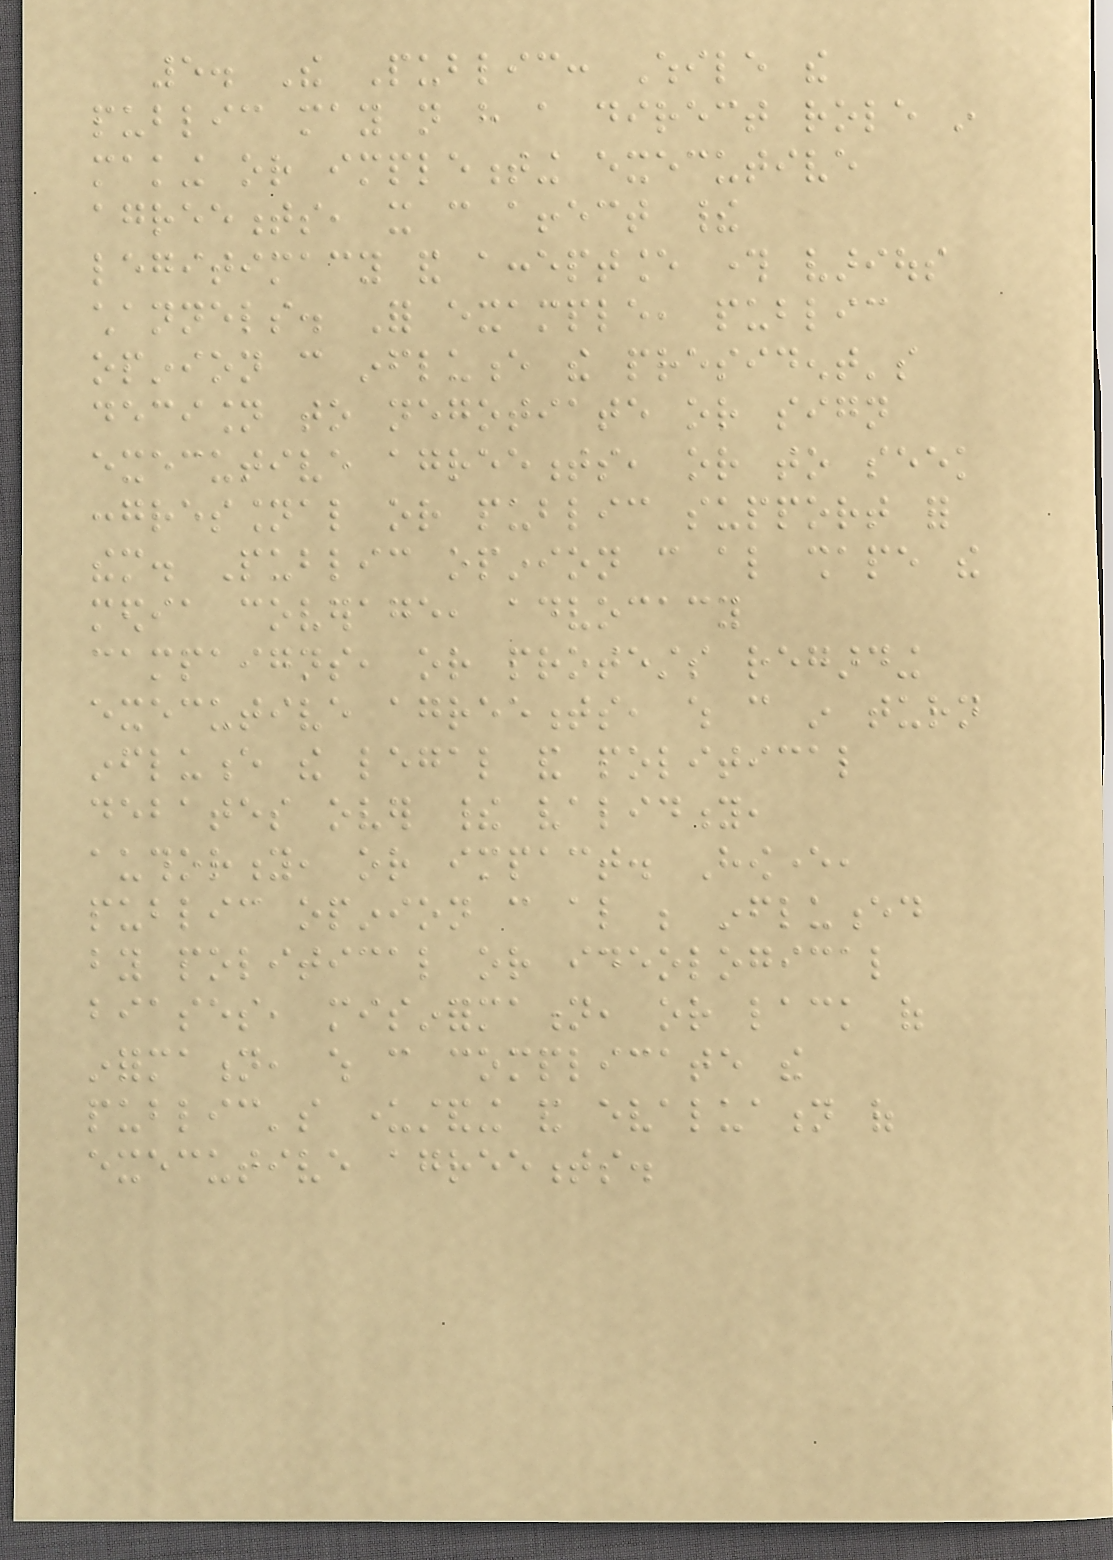5. The Public: While the
public may not have a direct role in
making or implementing executive
agreements, it can affect their
legitimacy and acceptance through various
channels. For example, public
opinion can influence the president's
decision to negotiate or sign
executive agreements, or to seek
congressional or public support for
them. Public opinion can also shape the
media coverage, advocacy
campaigns, or protests regarding
executive agreements, which can in turn
influence the legal and political
debates over their validity,
authority, or impact. However,
public opinion can also be influenced
by political or ideological
biases, misinformation, or lack of
information, which can complicate the
public's understanding and evaluation of
executive agreements.
